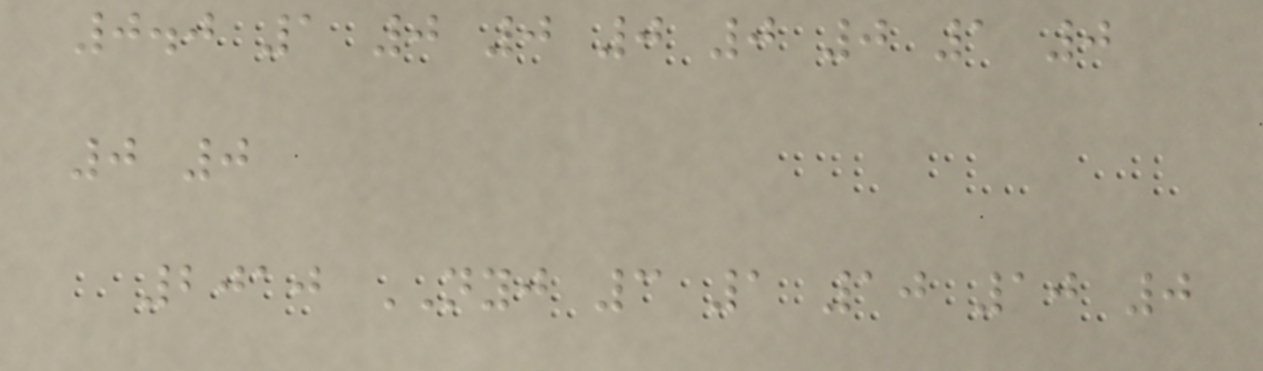0.0 1 0 0 0 0 0 1 0
0 0
2010 NYJ 3 1 10 10 0
